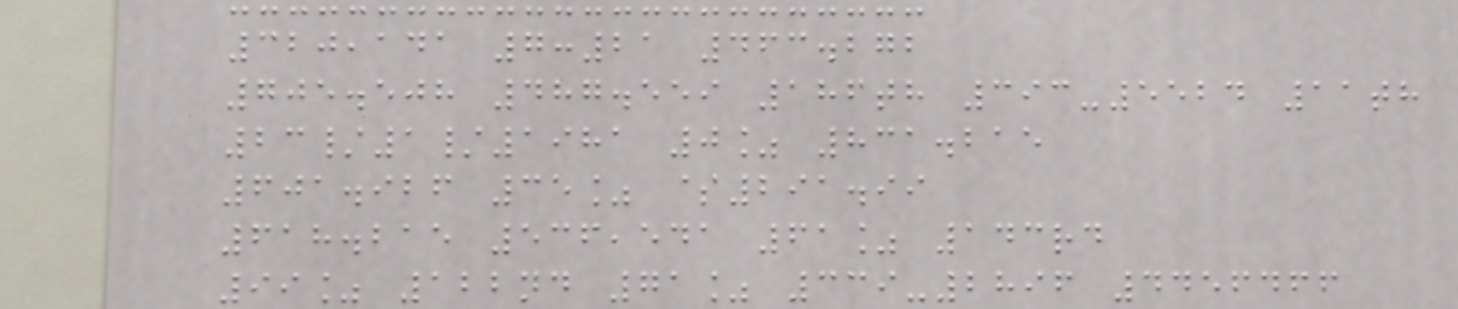320,141 7:21 463.272
705.508 487.559 186th 393-5524 11th
23/1/1981 0% 831.215
601.926 35% $291.99
618.215 536,541 61% 143rd
99% 122nd 71% 339-2896 4456466
